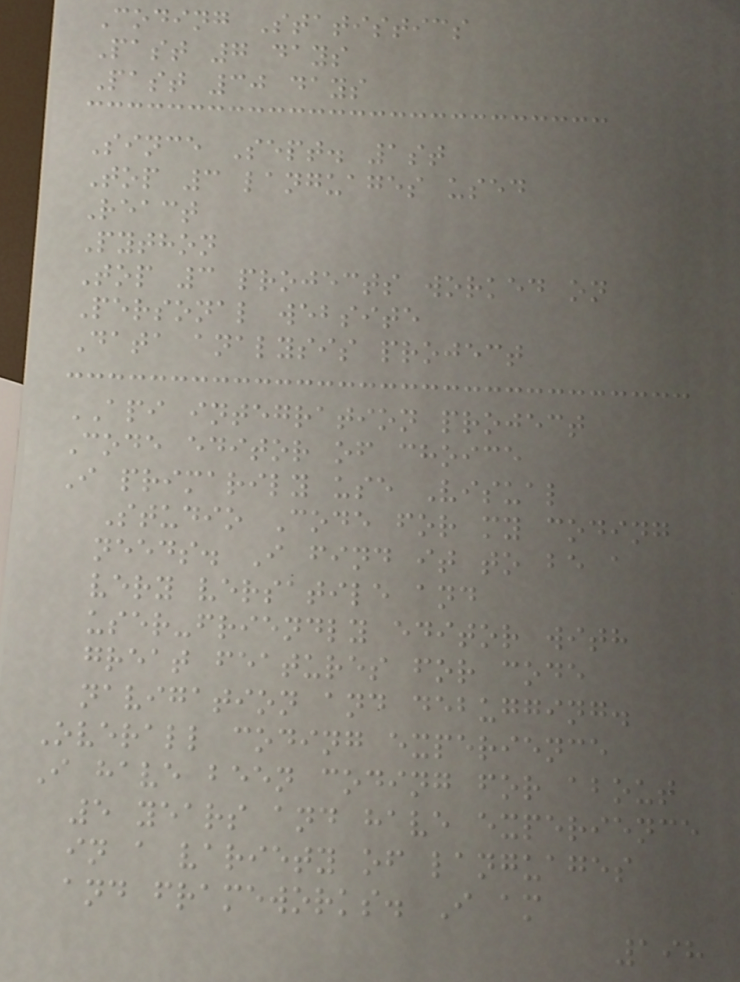Coding Statistics
Past 7 days
Past 30 days
Since Sept. 1st
Top 3 languages used
React
Python
Top 3 projects worked on
Personal website
Data analysis project
API integration project
Code editor of choice
I primarily use Visual
Studio Code for my coding
needs. I find it to be a
very versatile and
user-friendly editor with
great features for code
navigation and debugging.
Overall coding experience
I have been coding for about
5 years and have experience
in a variety of languages
and frameworks. I am
198
